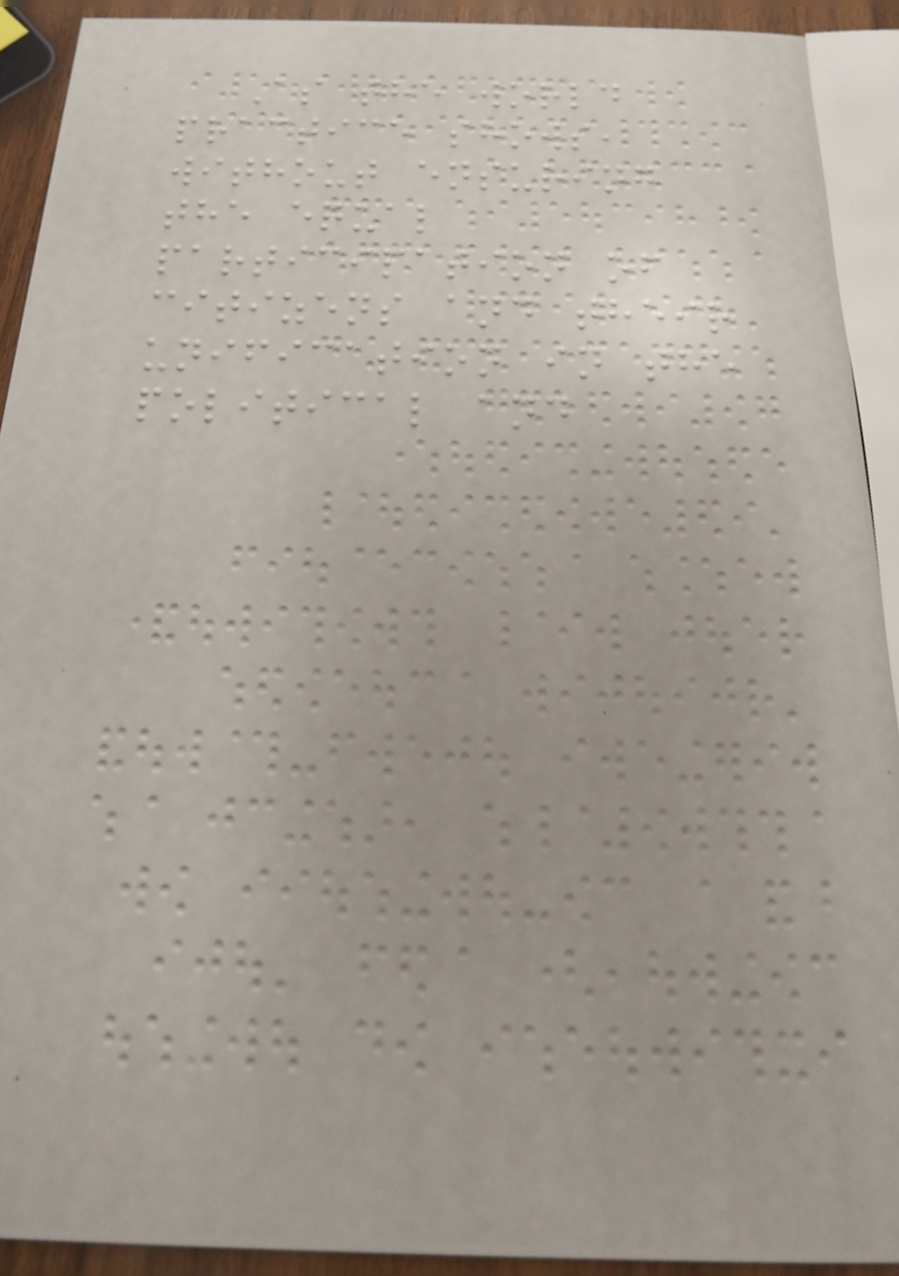As the world
practice shows,
without ensuring
the equal
participation of
citizens and their
unification in the
political and
